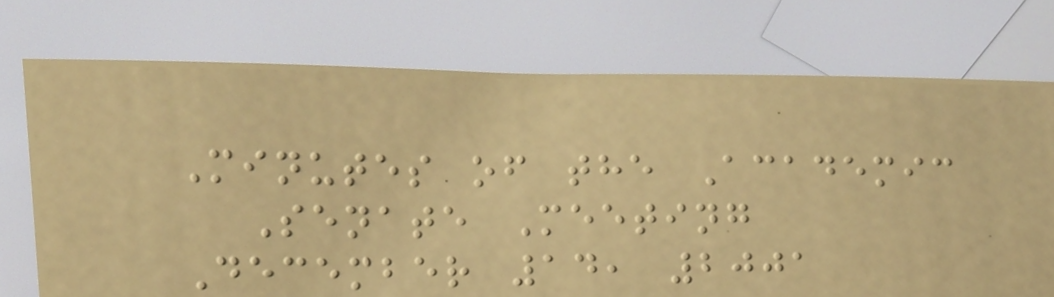Minutes of the Academic
Senate Meeting
December 14, 2001
